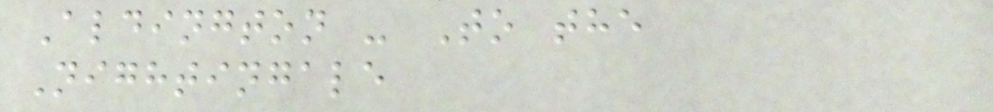Aldington - To the
Nightingale
